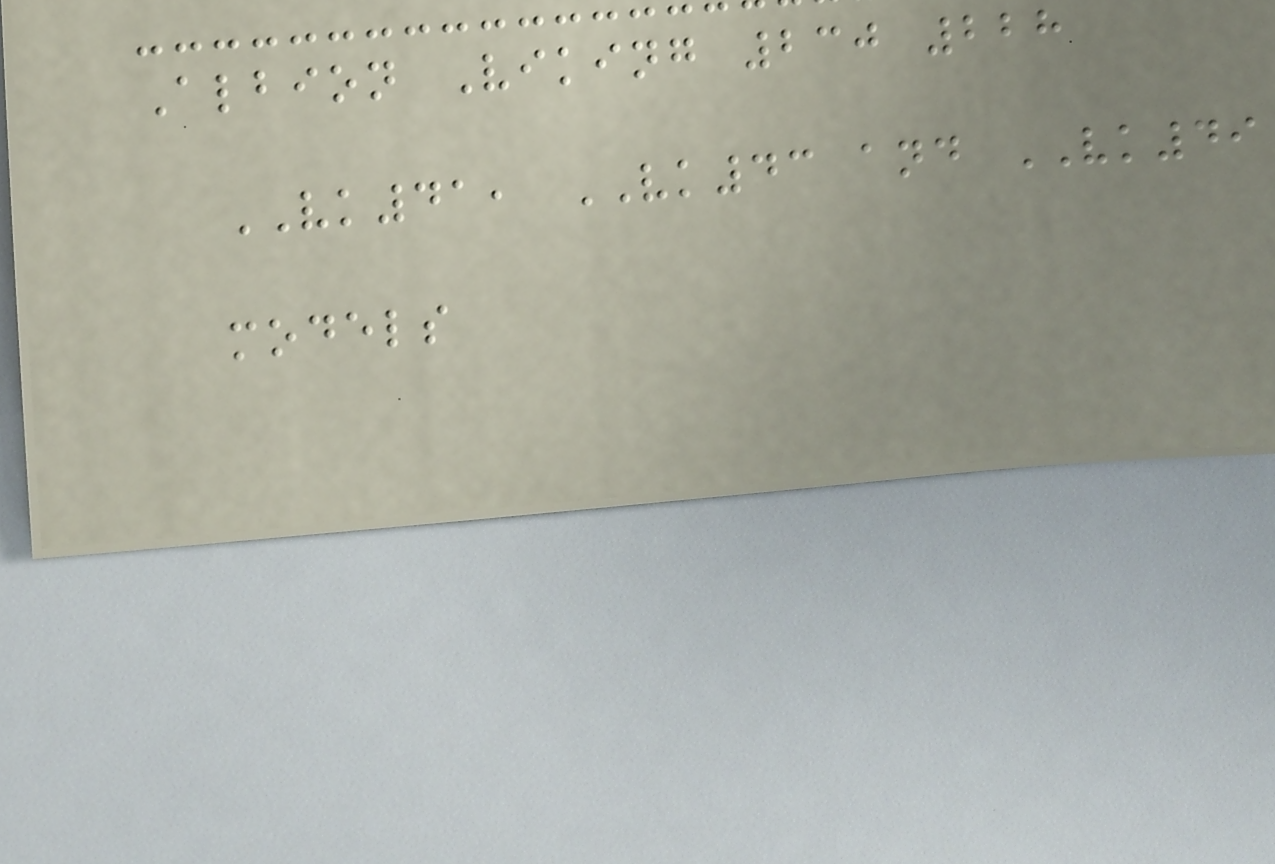Albion Viking 230 228
VK41, VK43 and VK49
models
